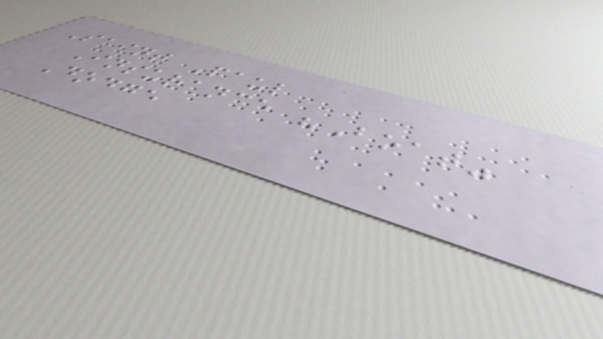Saint Paul
Insurance "Boat"
Dodge
